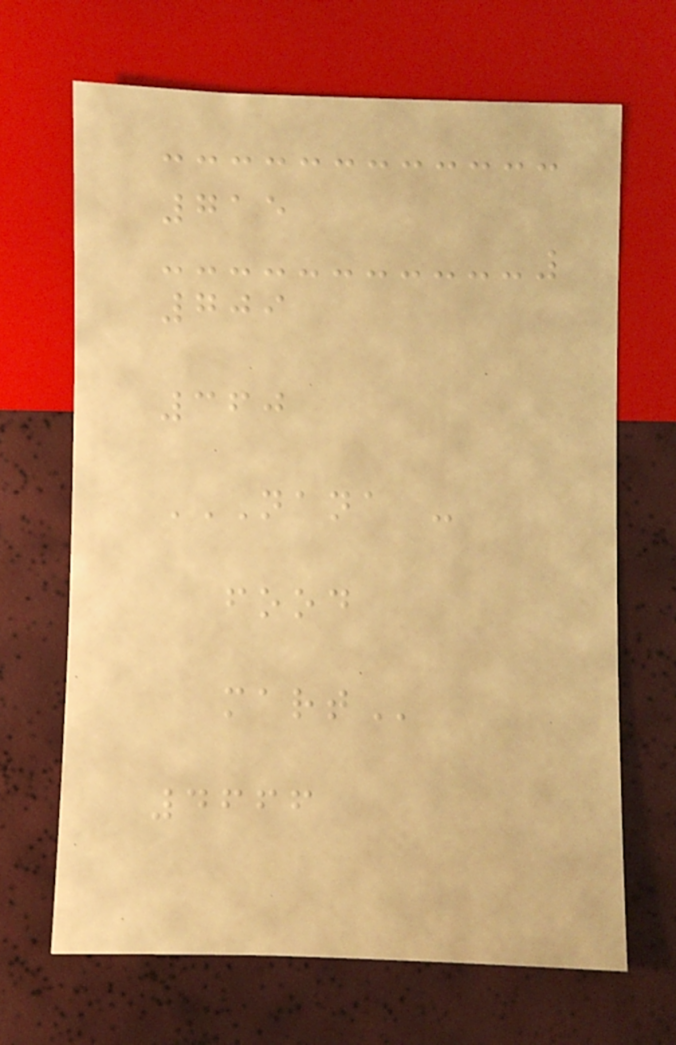715
709
360
NANA -
FOOD
MART
4666
